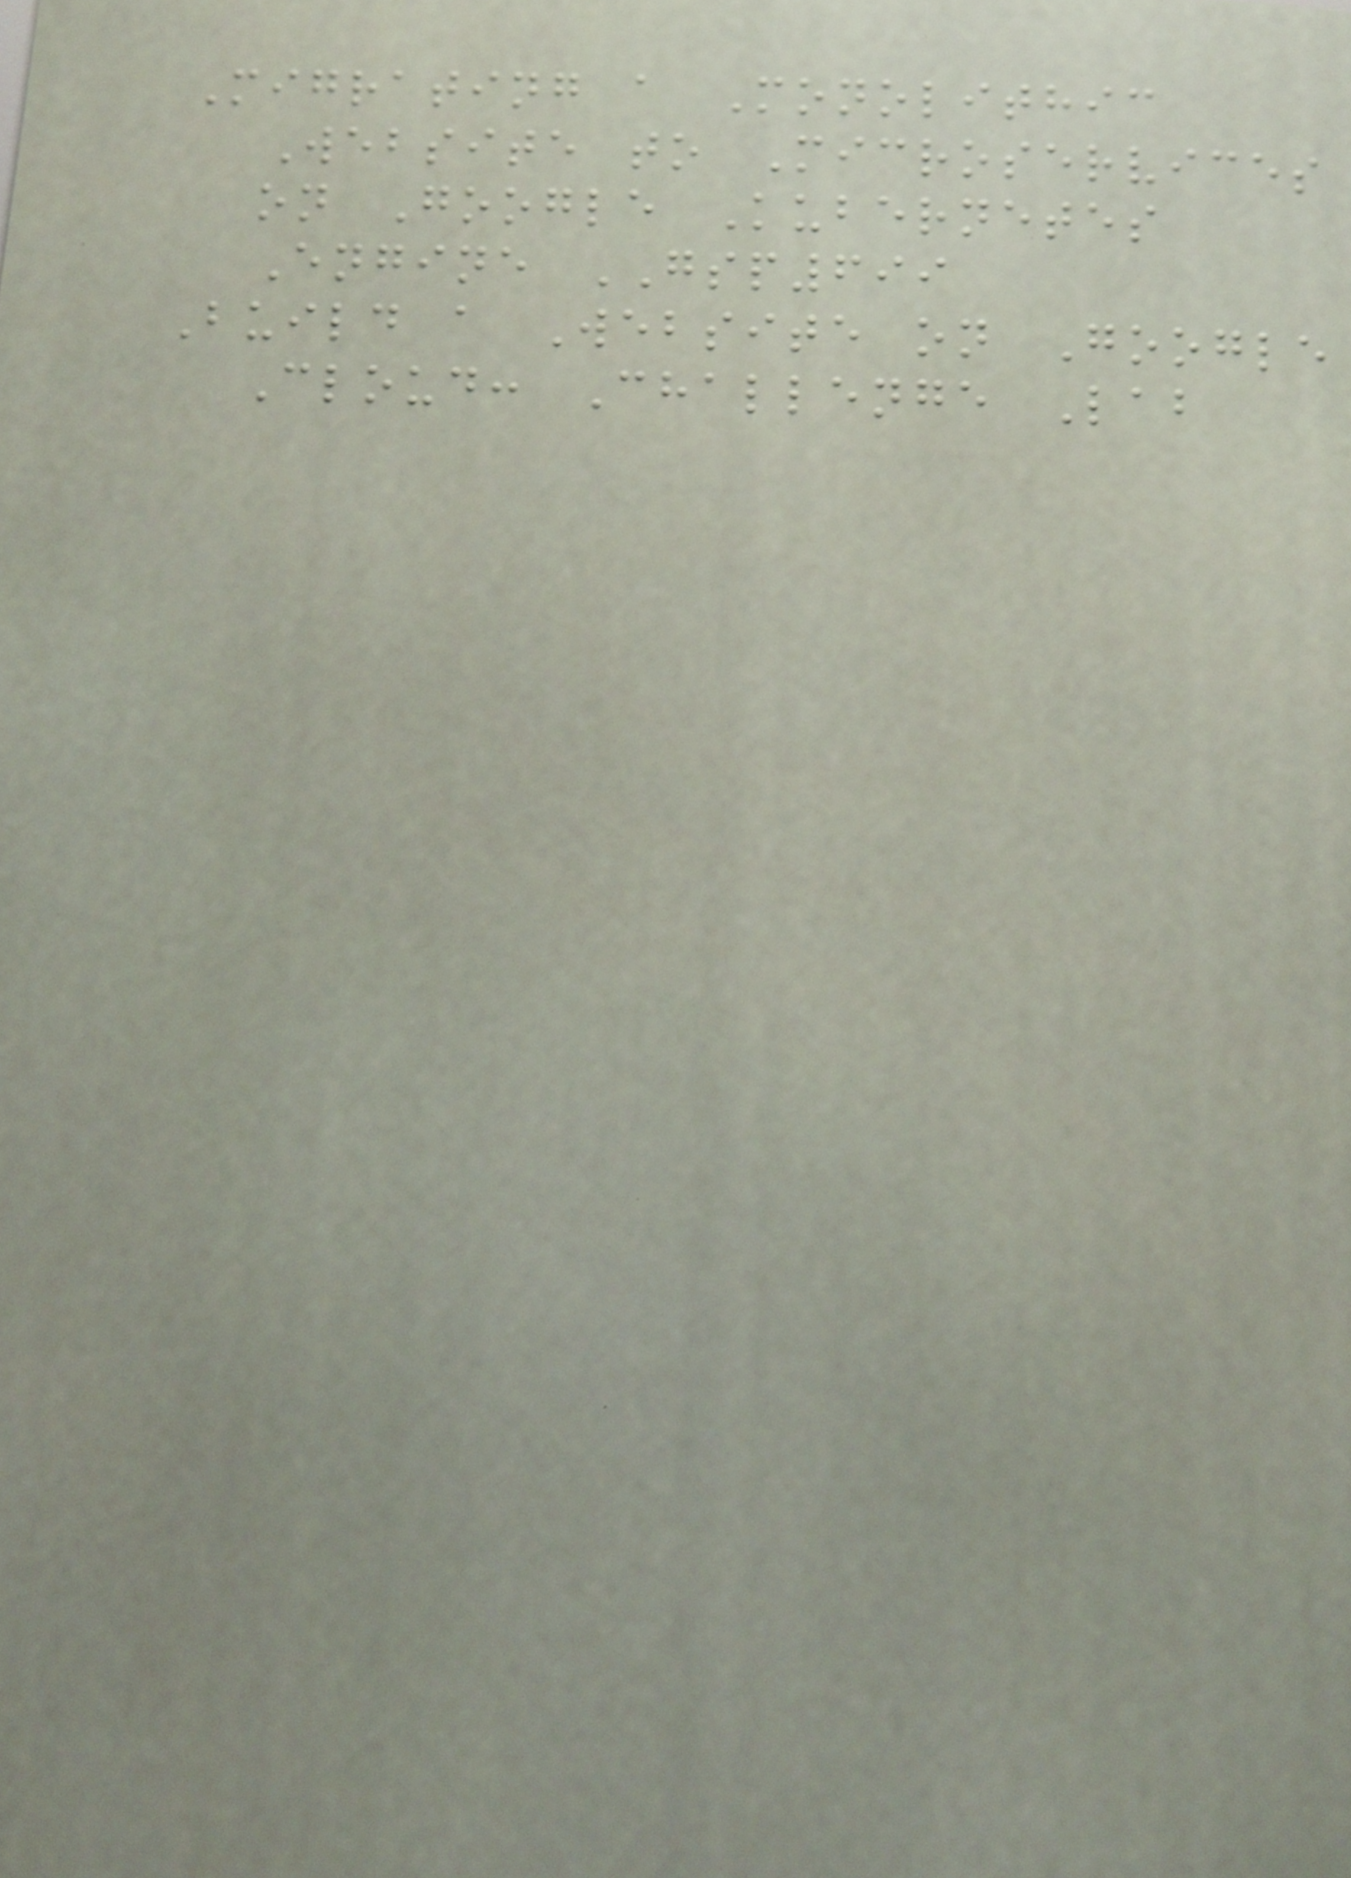Migrating a Monolithic
Website to Microservices
on Google Kubernetes
Engine GSP699
Build a Website on Google
Cloud: Challenge Lab
